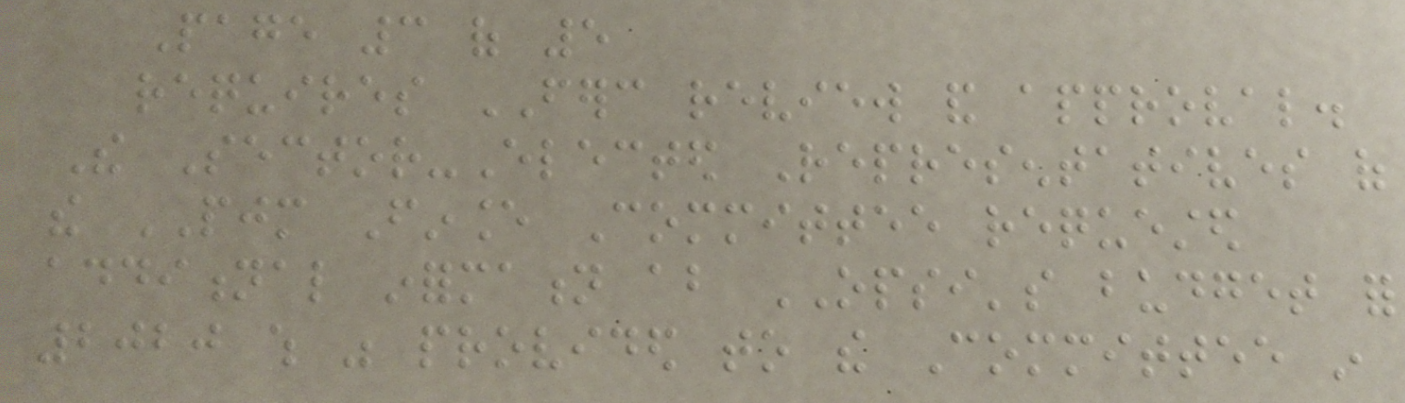Page 3 of 5
requires FERC review and approval.
The Sector-Elected Representatives of
the PJM Finance Committee requested
additional information about OPSI's budget for
2020 which was provided to the Committee in
